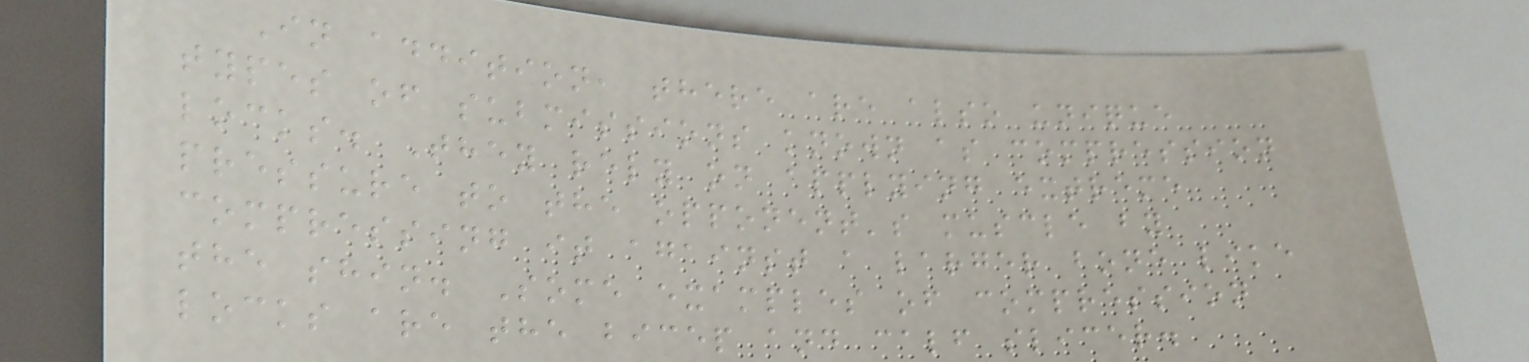In addition, there are also unique
types of submissions known as compression
locks. They rely on applying extreme
pressure to the opponent's muscle by
compressing it against a larger bone like
the shin. Some examples of compression
locks are the bicep and calf slicer.
